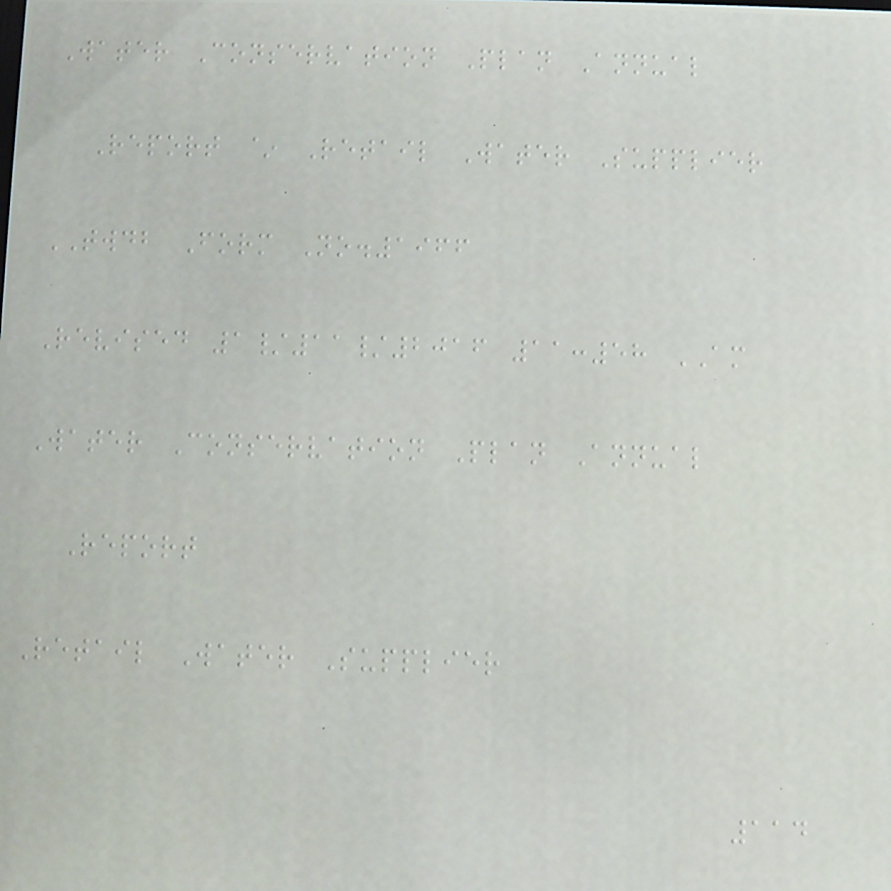Water Conservation Plan Annual
Report ~ Retail Water Supplier
TWDB Form No.1966
Revised 1/11/2016 11:58 AM
Water Conservation Plan Annual
Report
Retail Water Supplier
114
